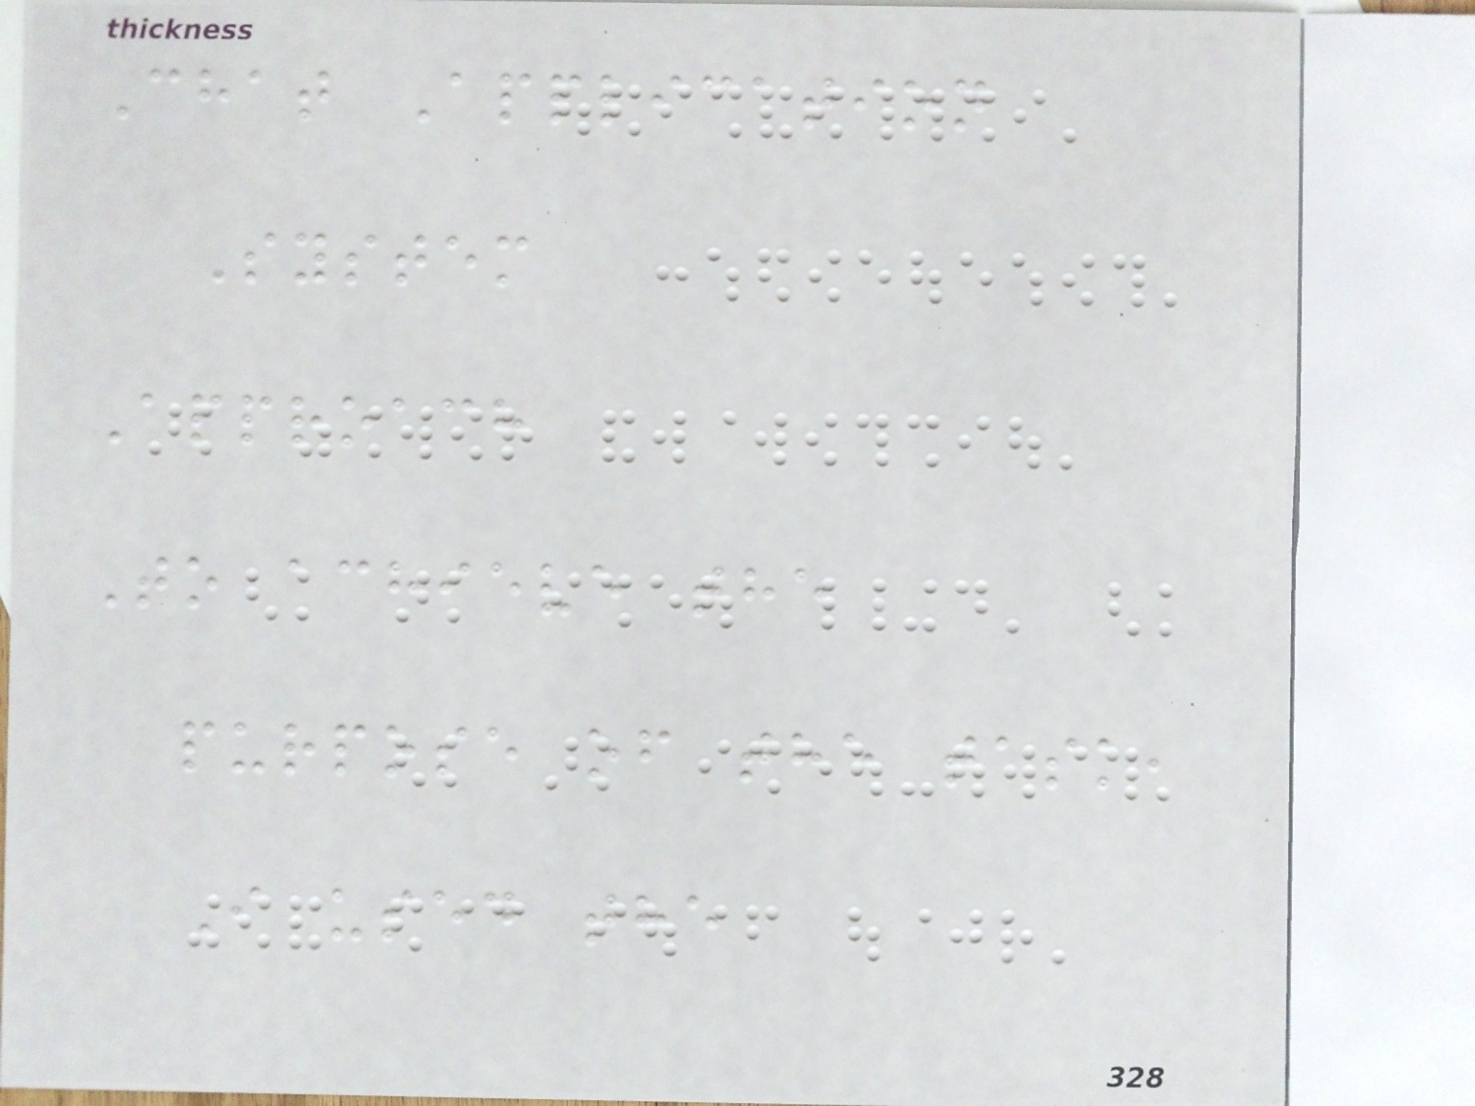Chat Application
System
Approach
To achieve the
purpose of the task,
I used the
